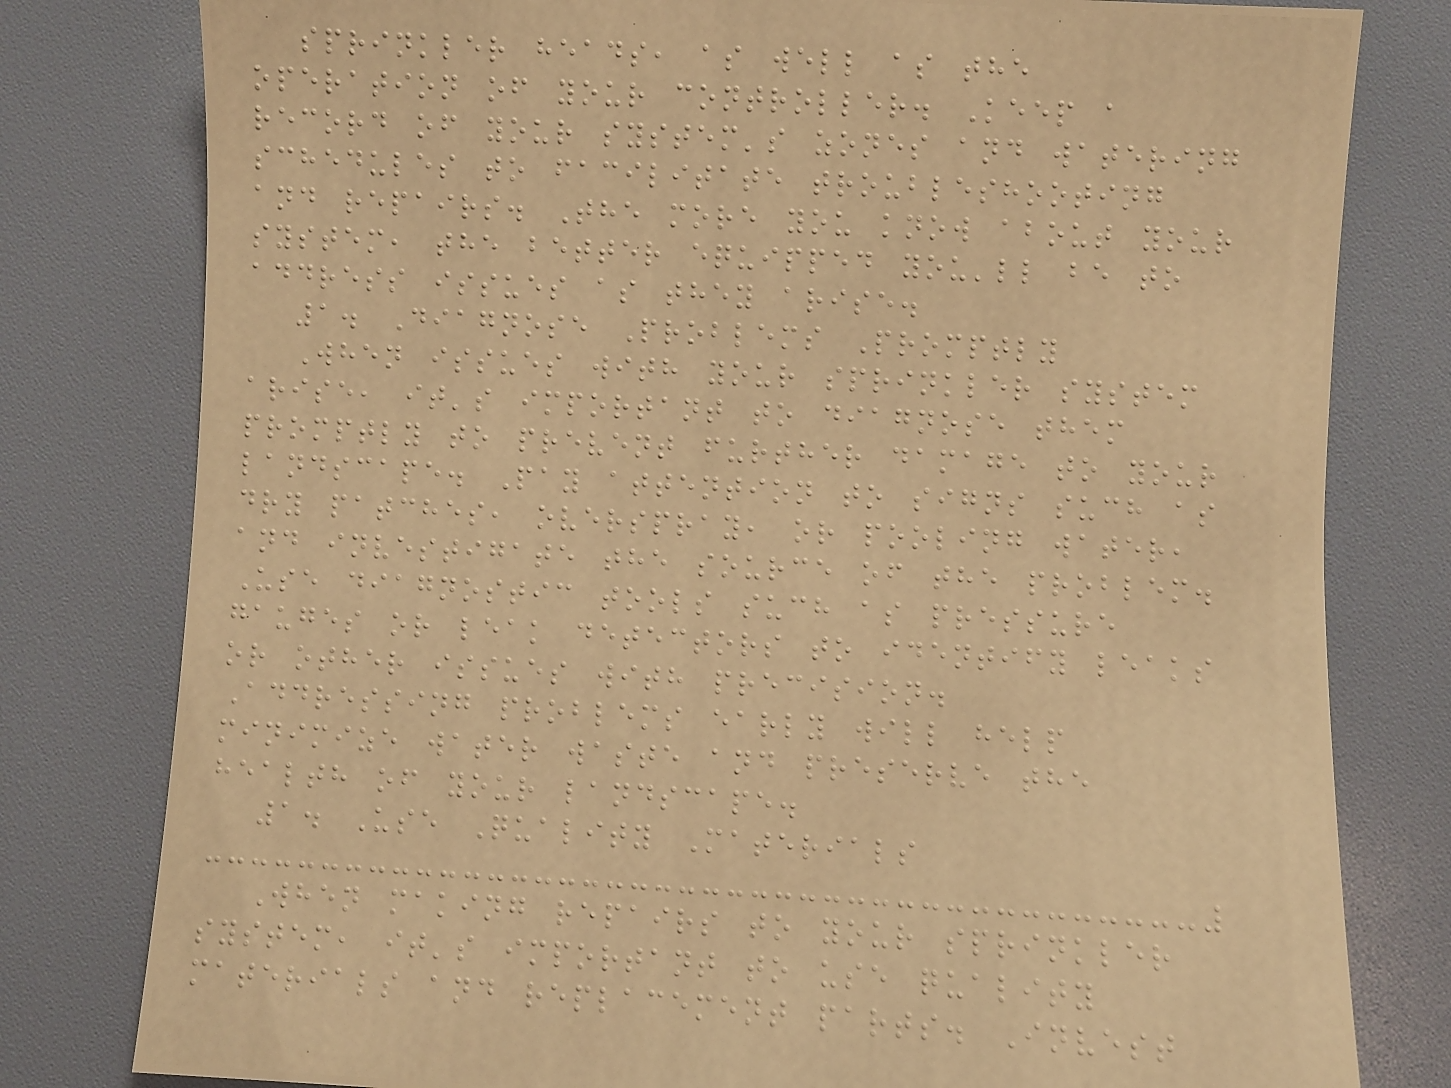sprinkler heads, as well as the
operation of your controller. Keep a
record of your system's zones and watering
schedules to facilitate troubleshooting
and repairs. The more you know about your
system, the better equipped you'll be to
address issues as they arise.
1. Diagnose Problems Promptly
When issues with your sprinkler system
arise, it's important to diagnose them
promptly to prevent further damage to your
landscape. Pay attention to signs such as
dry patches, overspray, or pooling water,
and investigate the source of the problem.
Use diagnostic tools such as pressure
gauges or leak detectors to identify leaks
or other issues with precision.
Addressing problems early will help
minimize water waste and preserve the
health of your landscape.
1. Use Quality Materials
When making repairs to your sprinkler
system, it's important to use quality
materials and replacement parts. Invest
